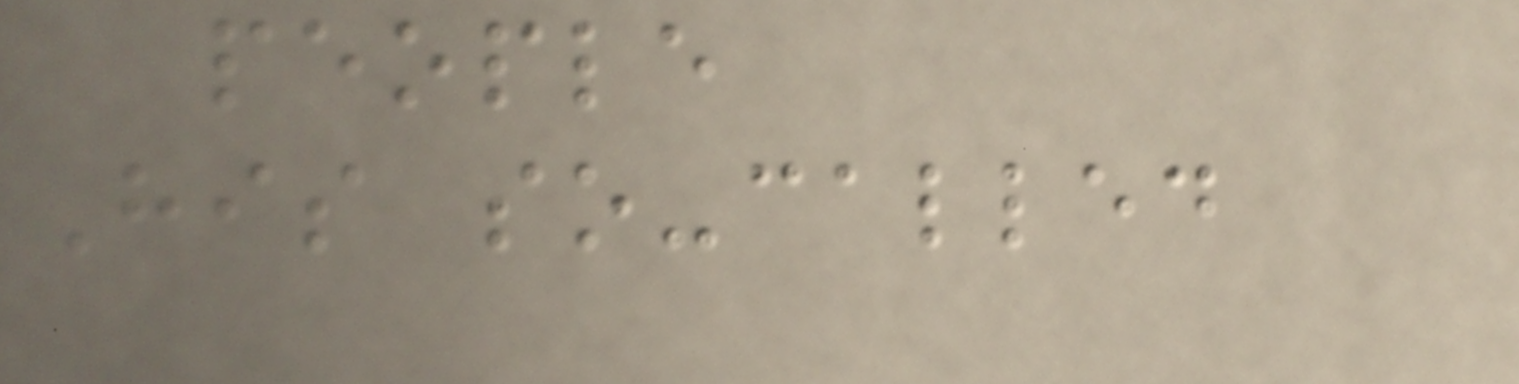people
His so-called
